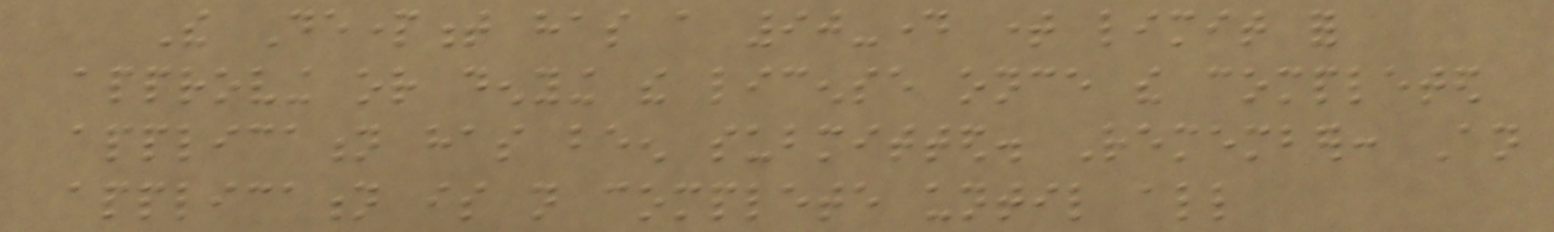The Department has a 90-day time limit for
approving or denying the license once the completed
application has been submitted. Remember: An
application is not complete until all
